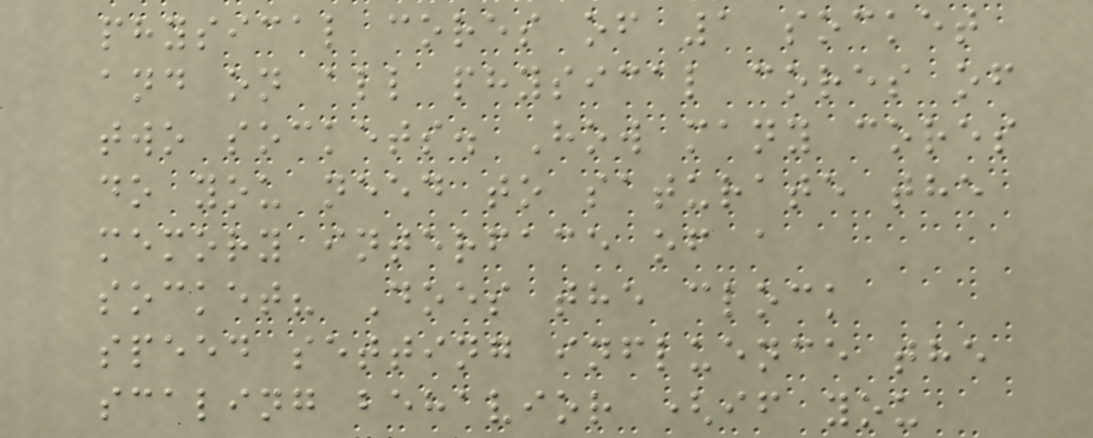physical cores of 1 socket
and on all physical cores of
two sockets. How many cores
do you need to saturate the
memory interface of a
socket? Does the clock
speed setting influence the
scaling behavior (if you
